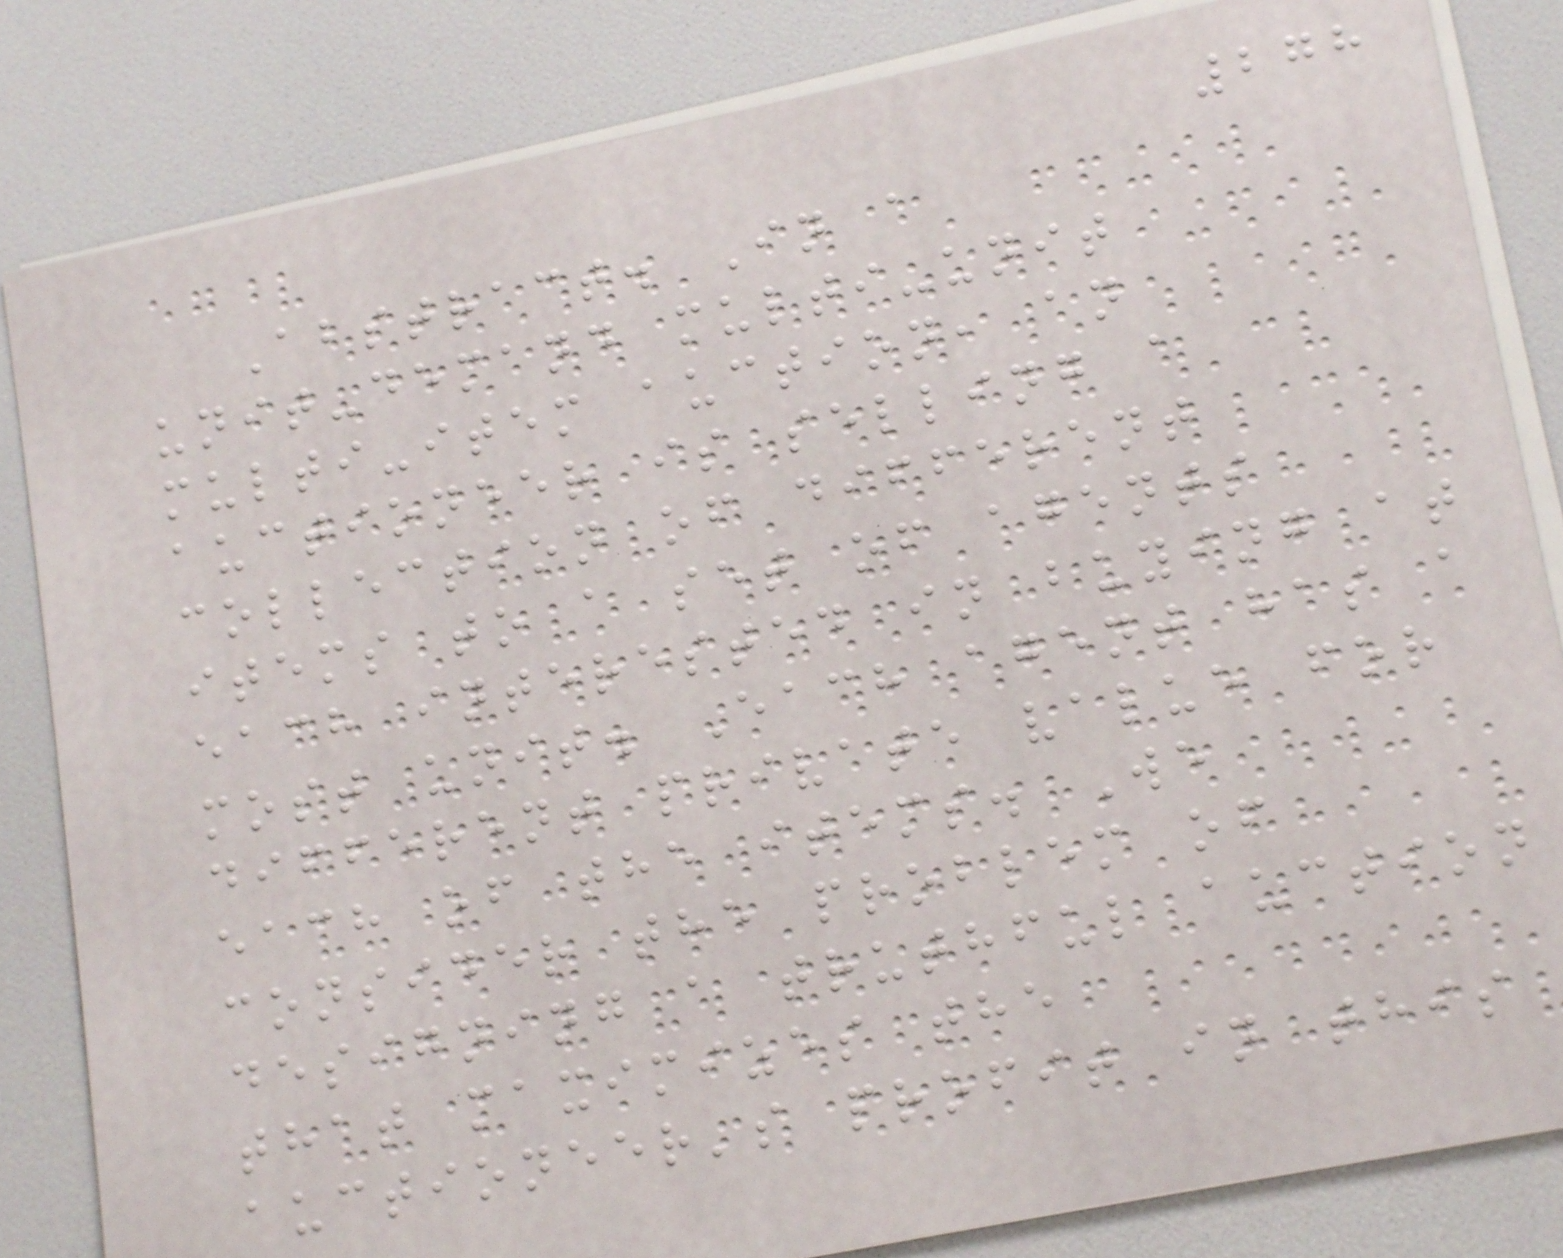278
Abstract. In a
unit-demand multi-unit
multi-item auction, an
auctioneer is selling a
collection of different
items to a set of agents
each interested in buying at
most unit. Each agent has a
different private value for
each of the items. We
consider the problem of
designing a truthful auction
that maximizes the
auctioneer's profit in this
